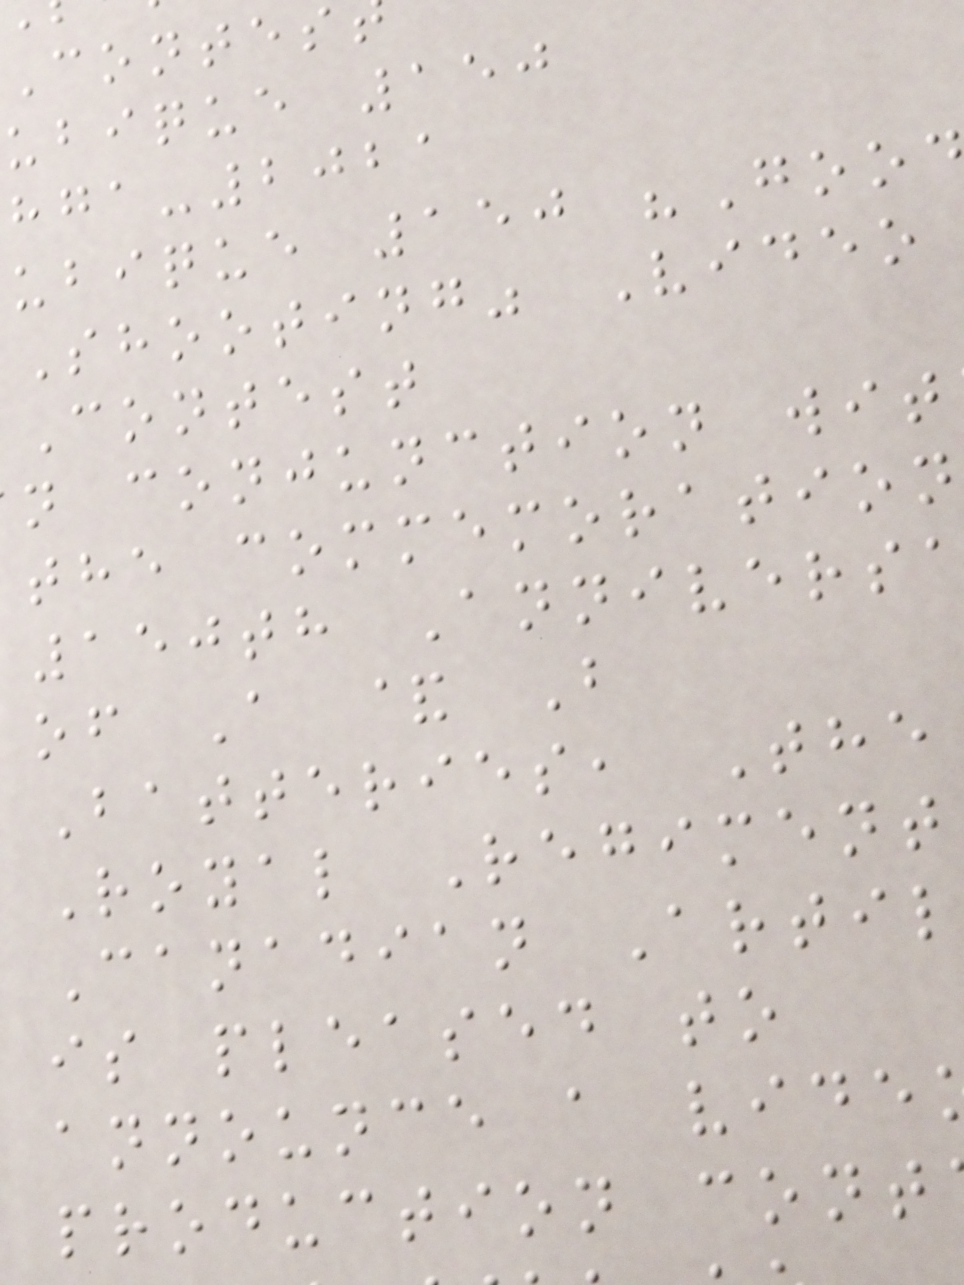Contes
ubique 150
-2021
ubique 150 "Goo
Shooting" Video
Contest
n conjunction wit
the commemoration
150th Annivers
of A & B
Batteries, The
Royal Regiment
Canadian Artil
is pleased to
announce a vide
production cont
